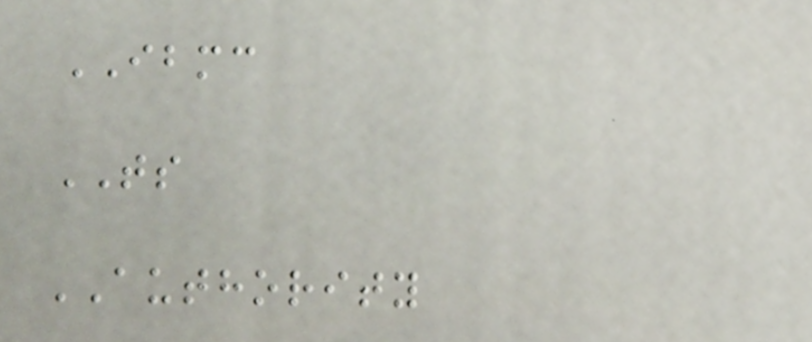IBMC
TS
AUTHORITY
